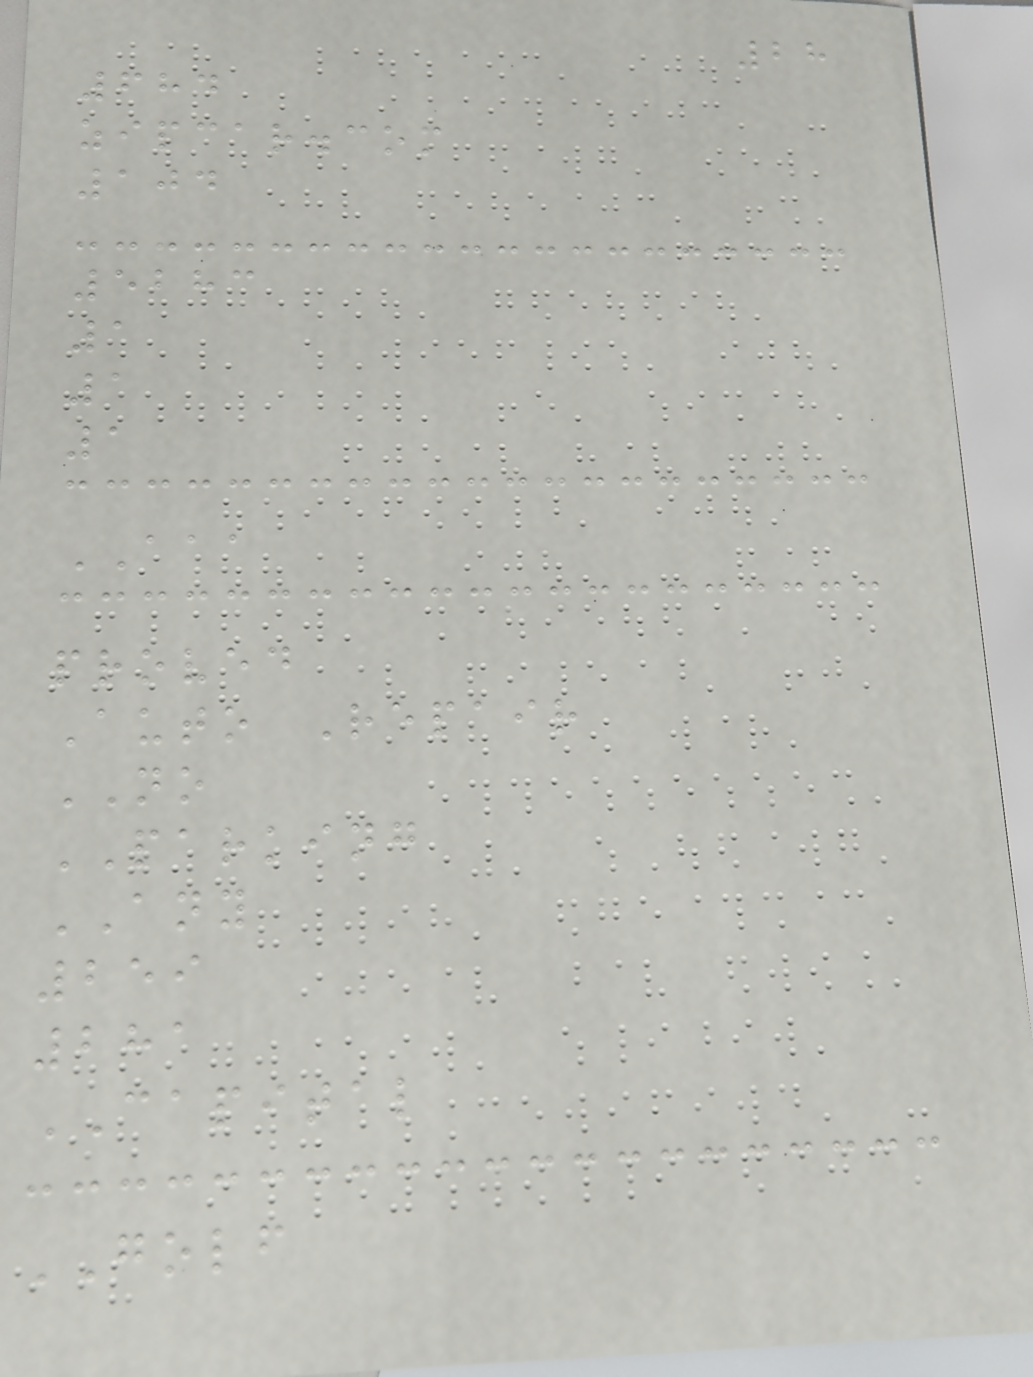28
684
zipcar.com
104
5283
1
1
1
AAA
proved
Auto Repair
NO
PARKING
ANY
259
281
CAPITAL
GOLF
